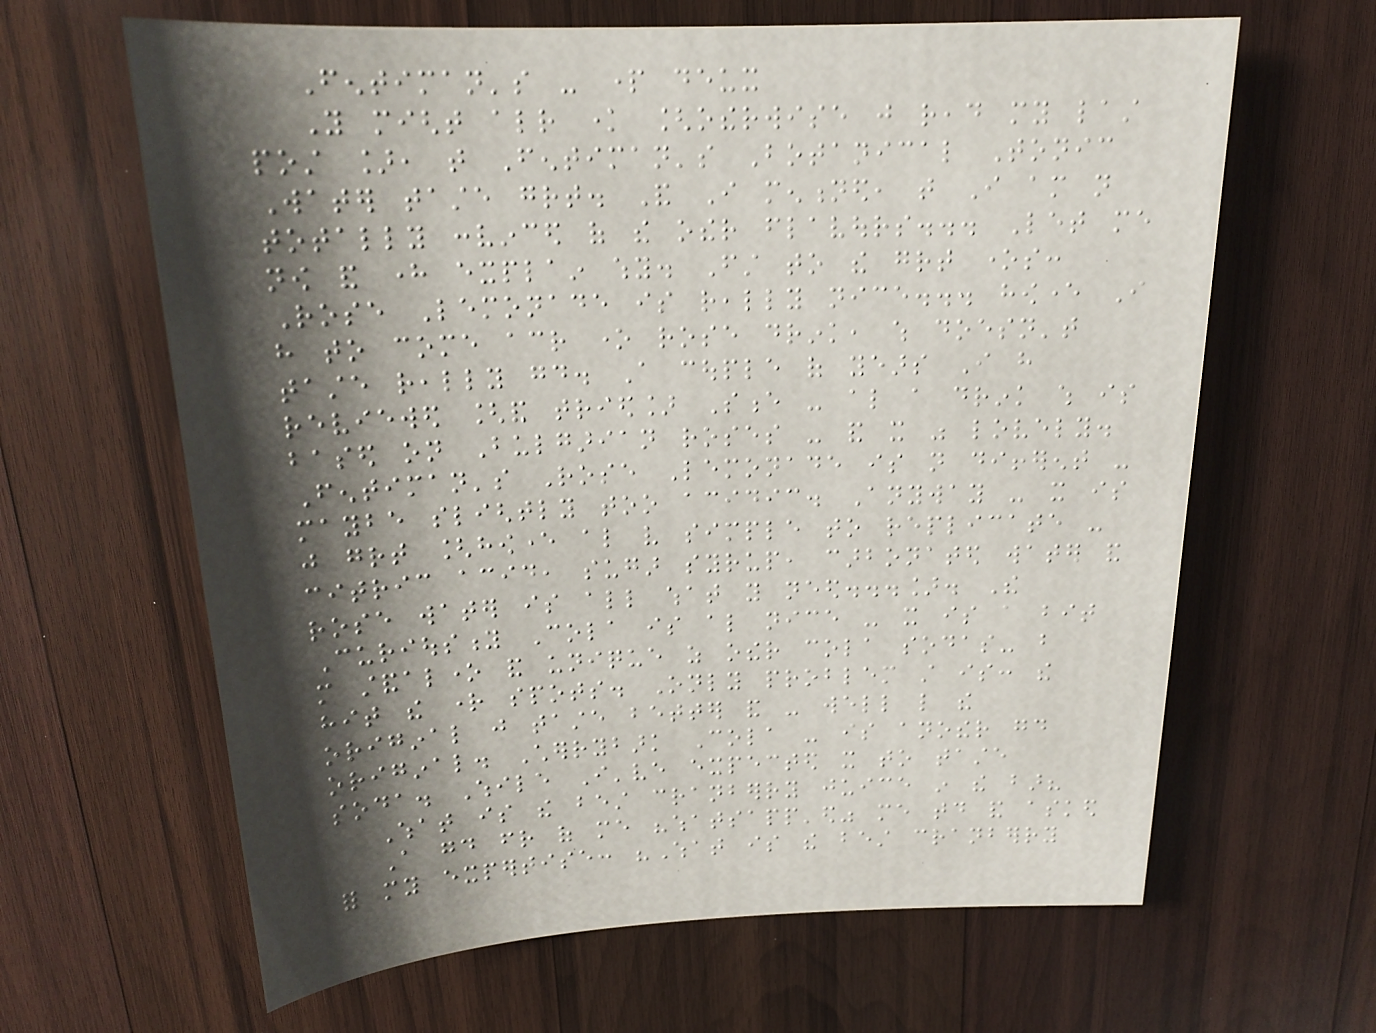Fentiman's - part deux
You might already know [otherwise just read my last
post ], that Fentiman's Botanical Tonic
Water taste great. And I mentioned, that I am not
totally convinced of the other flavours... Let me
now and here explain why. First to the great ones:
Rose Lemonade is really nice... however I
have to come across one rose drink, which doesn't
taste really good. A couple of years I have
reviewed [and tried] Sence - also a drink which is
based on Bulgarian roses - and it was lovely.
Fentiman's Rose Lemonade is not different -
maybe slightly too acidic. Anyway - it is
just great [however also very simple to replicate -
citric acid, sugar syrup, carbonated water and
rose water is all what you need...]. The
Curiousity Cola is also nice - it is a bit
more standalone and unique as other cola sodas- but
hit the right spots. Only problem still is: the
original just taste better and - well like the
original. Cherrybark Cola - is another good
soda. While I've expected it to taste
What is the best cranberry juice in the bar?
A good friend of me "whatsapp'ed" me today and asked
for my expertise: "What is the best cranberry
